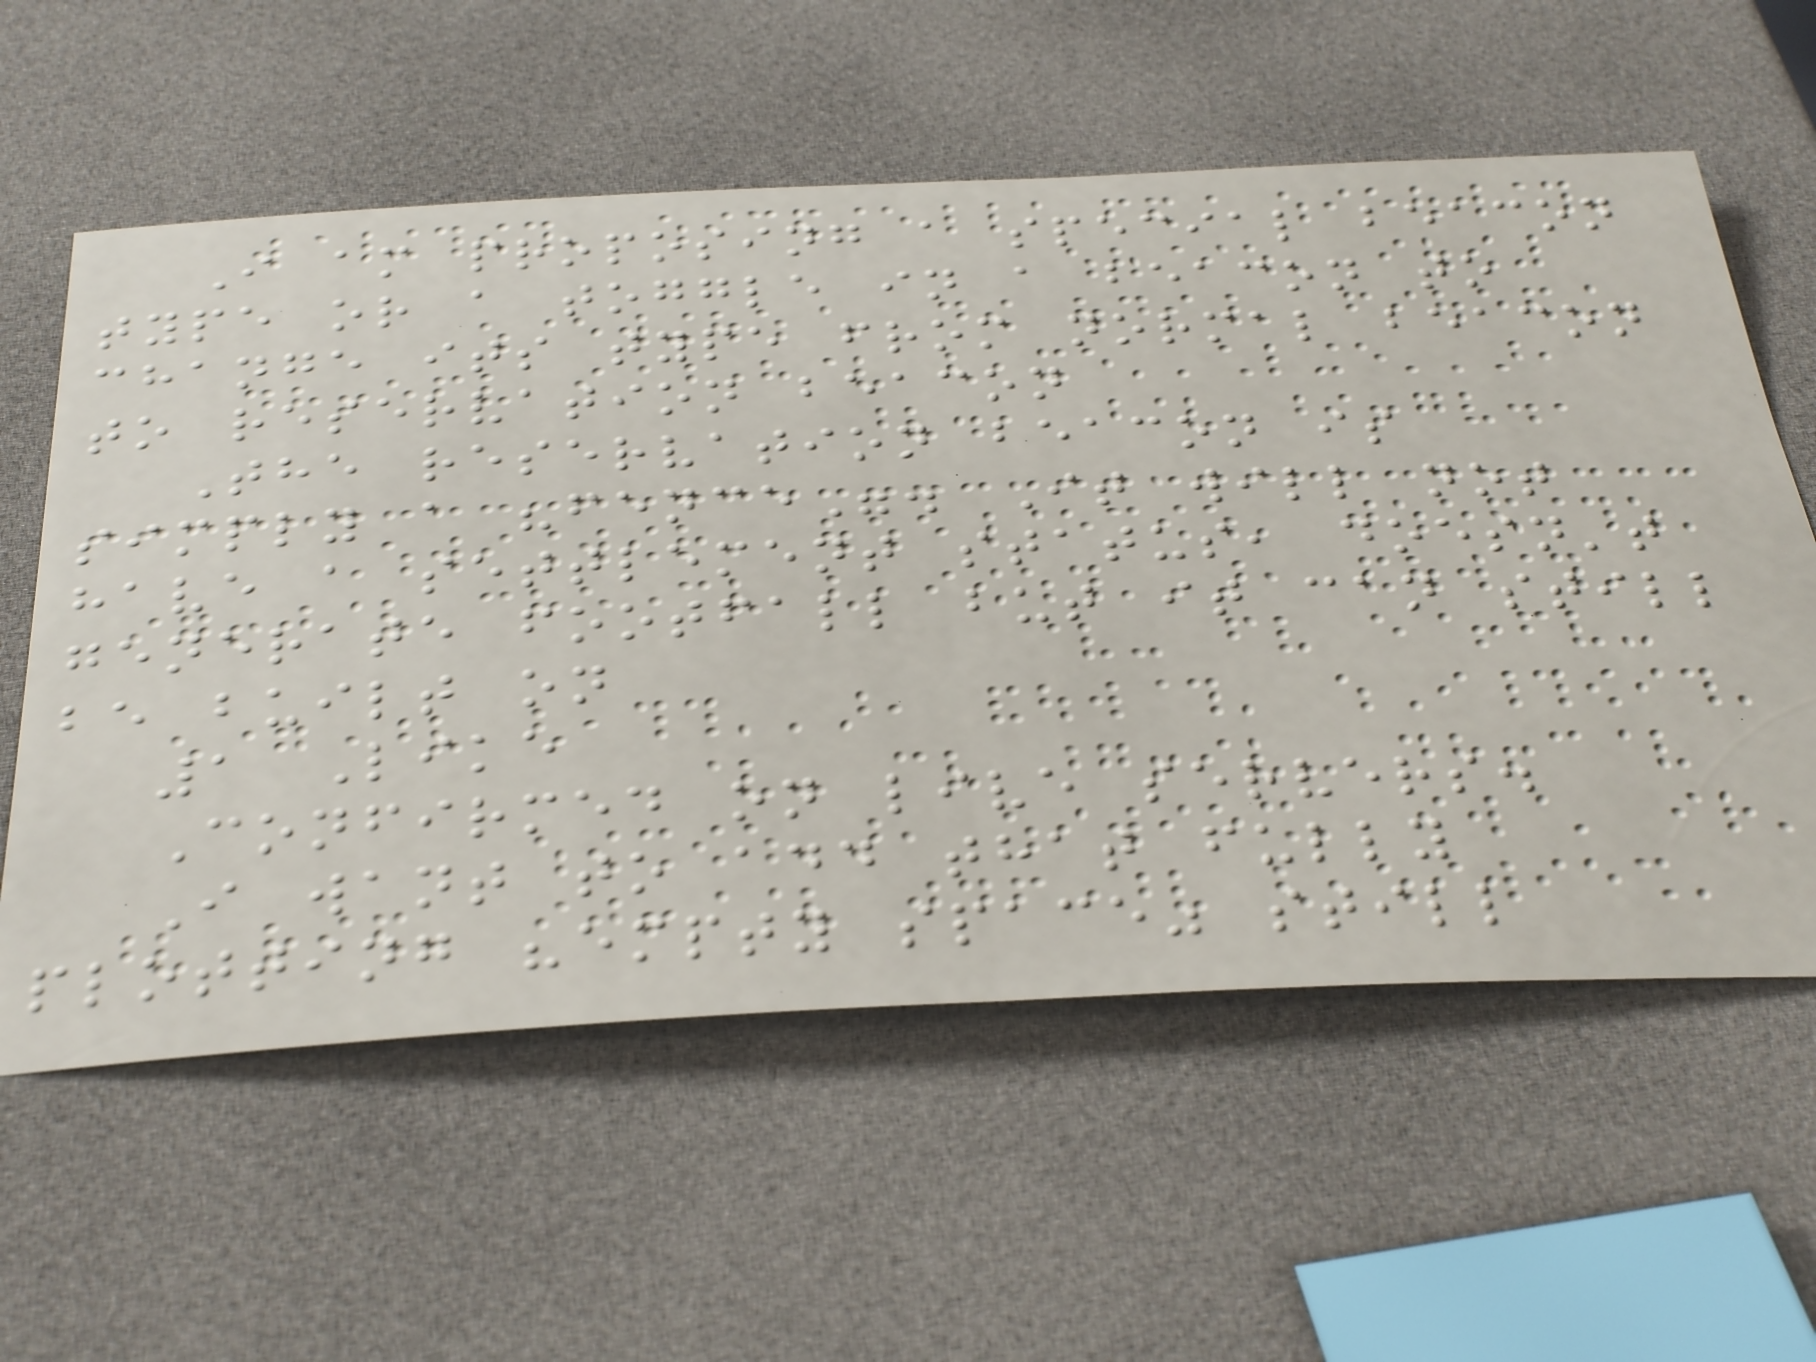I am proposing a special beacon
type or a toggle in a beacon to
change its type from normal beacon
to reservation beacon
The reservation beacon is
simply a "fence". It will not
have a settlement status, doesn't
generate footfall but it can still
be built on
1 Like
Confirmed on live servers.
I want to add that fully
plotting "empty space" still
